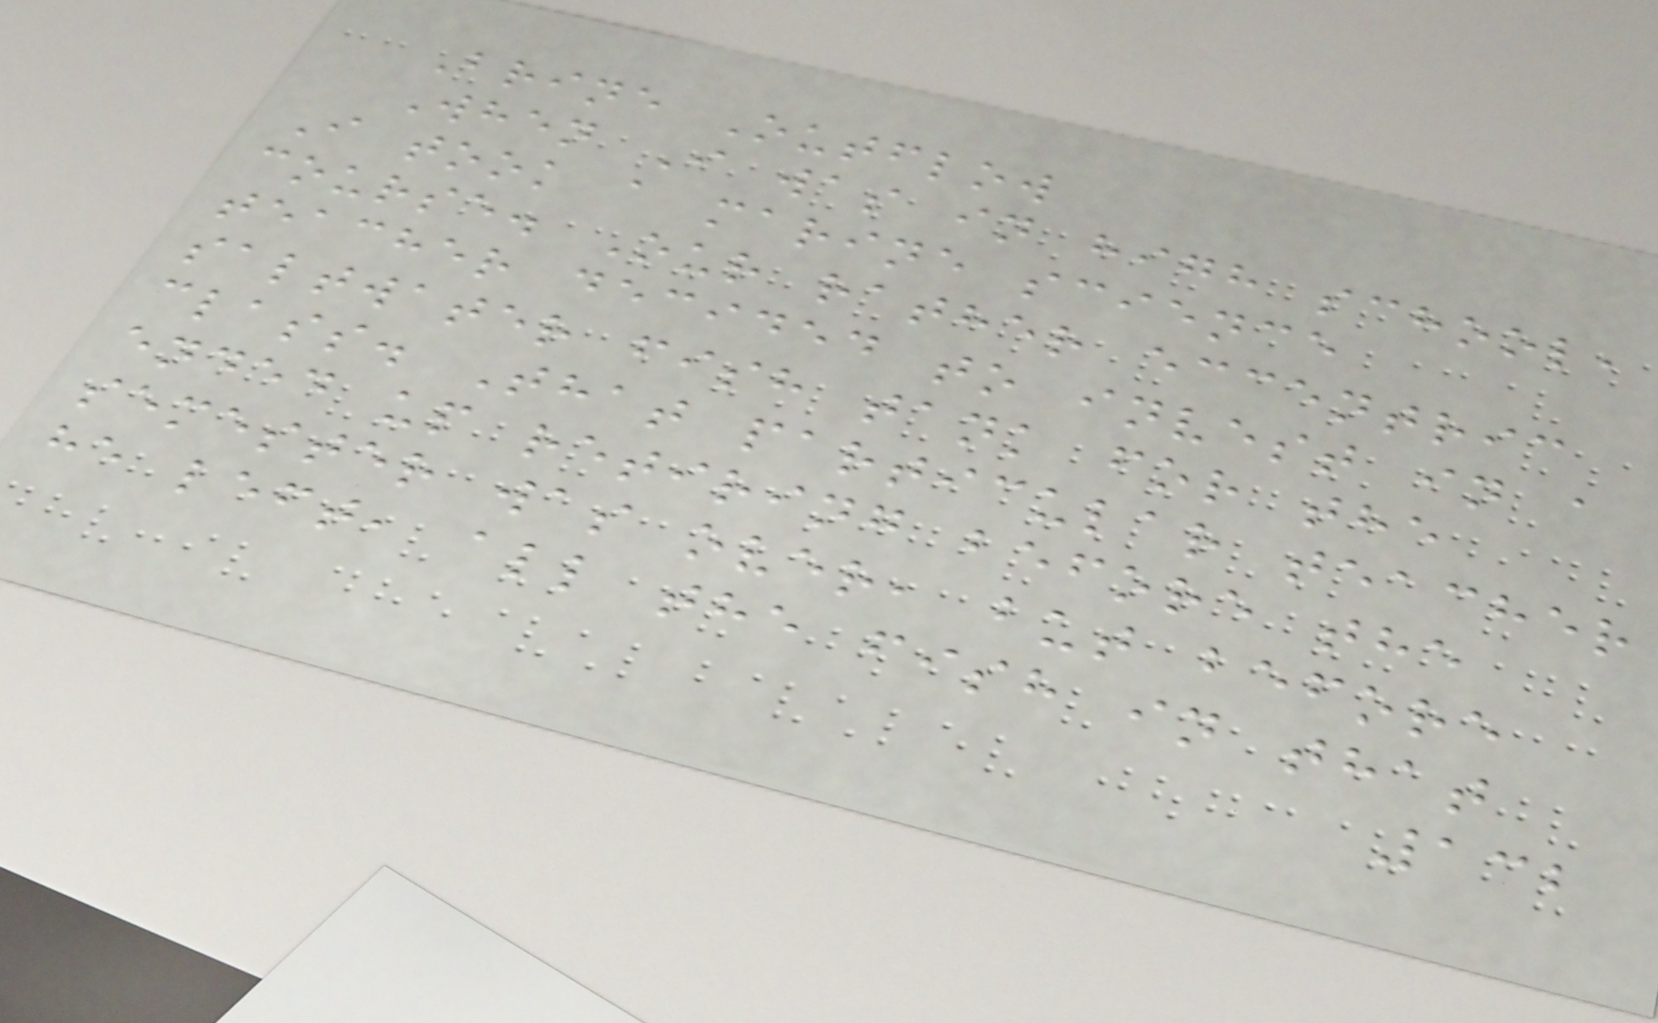Brine Outflow
When I was in high school,
I took a marine science
course. Our rather eccentric
teacher decided to invest in a
saltwater fish tank for the
class. That particular teacher
ended up retiring before the
semester was over, but before
he left, all the fish in that
132
